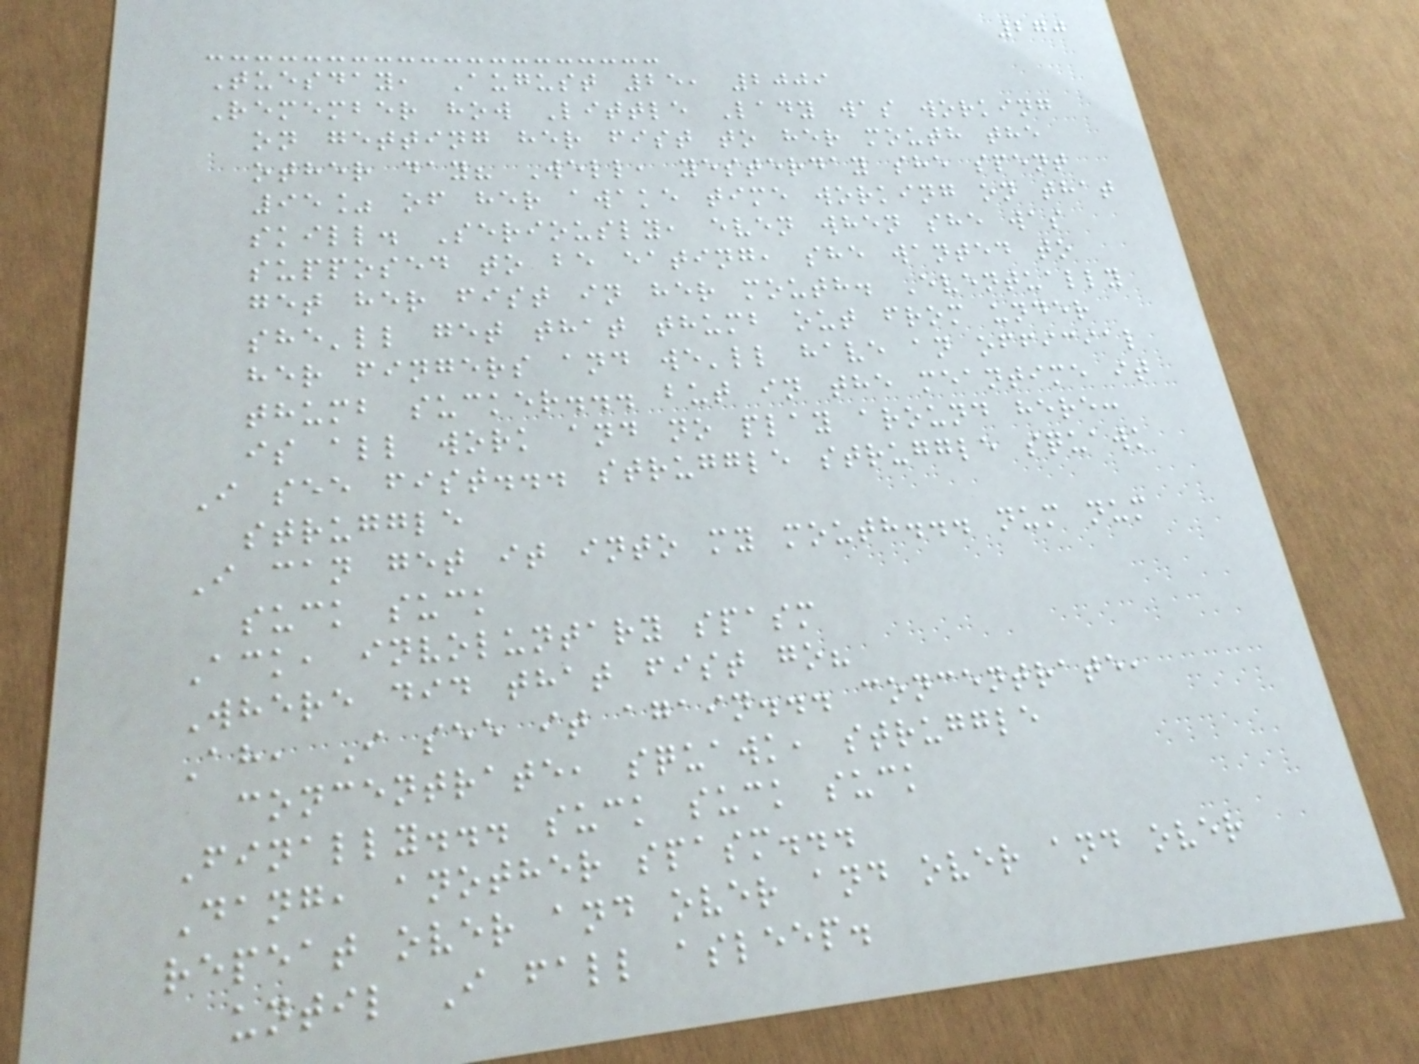270
Tuesday, August 25, 2009
Remember how Little Lady was working
on getting her fist to her mouth the
other day? Well, yesterday she spent
95% of her awake time working on that
skill. Seriously, even when she was
supposed to be eating, she wanted to
get her fist in her mouth. Eventually
she'll get that thumb out from under
her fingers and we'll have an official
thumb sucker... but in the meantime it
is all work and no play around here:
I see fist... struggle struggle squawk
struggle
I can get it into my mouth... num num
suck suck
Ack, involuntary spasm
Where did that fist go?
Ah, I see it again... concentrate,
concentrate, squawk, struggle
Finally... suck suck suck
Dang, another spasm...
repeat over and over and over and over
until I fall asleep.
